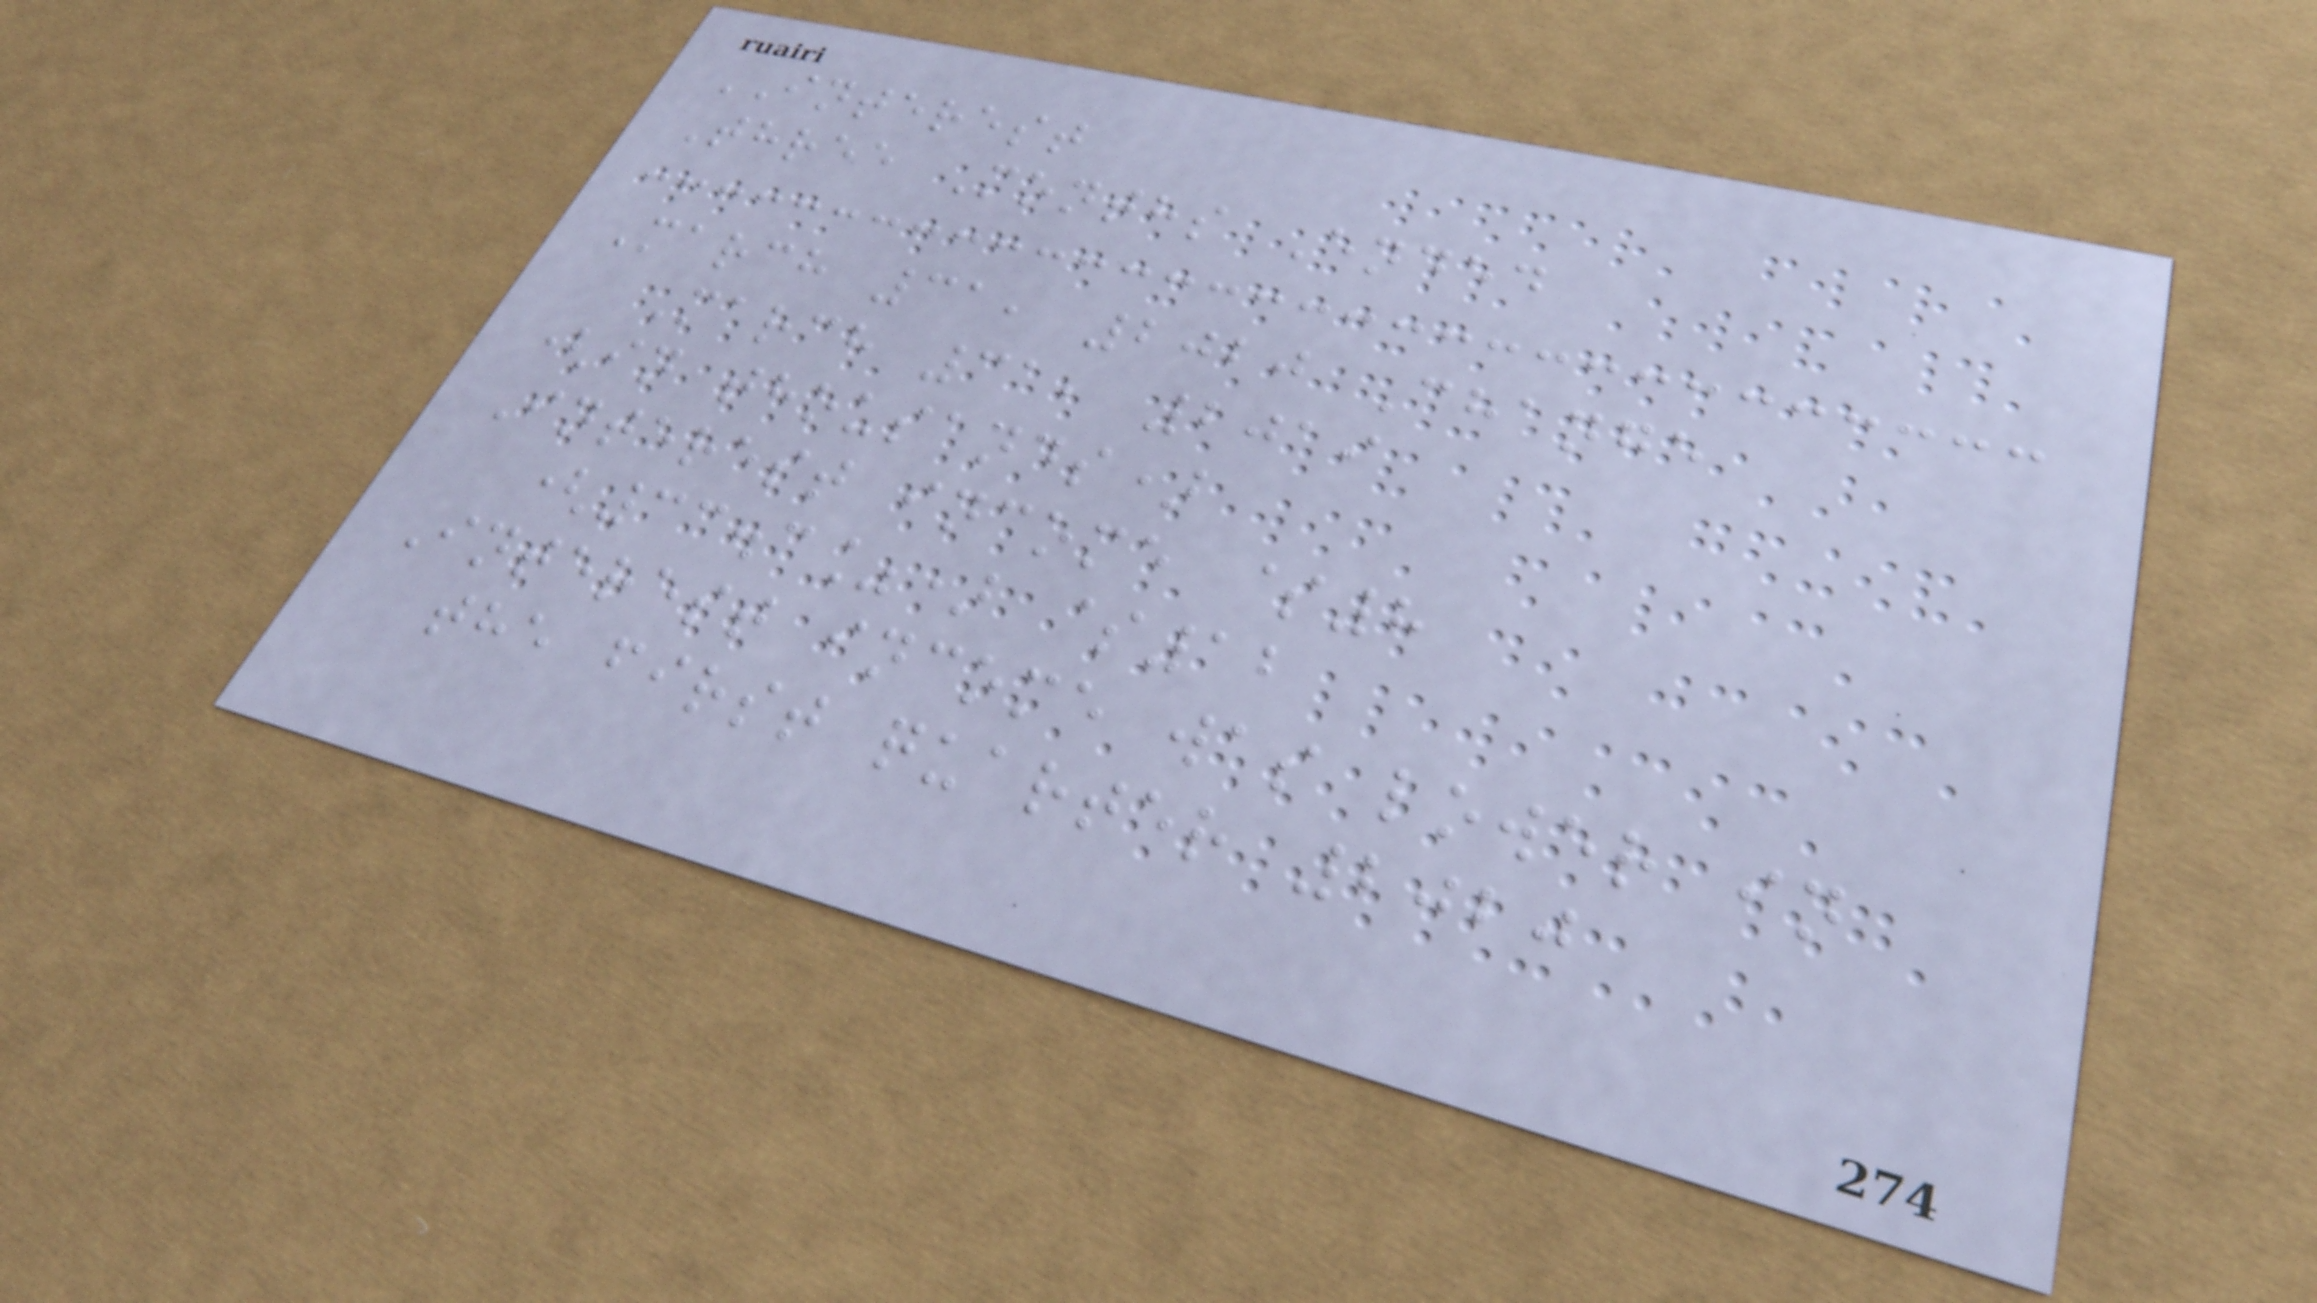INTEREST
Three Months Ended
March 31, 2020 Change
March 31, 2019
(in thousands)
Interest income $8
(33.3%) $12
Interest income was lower in
the first quarter 2020
